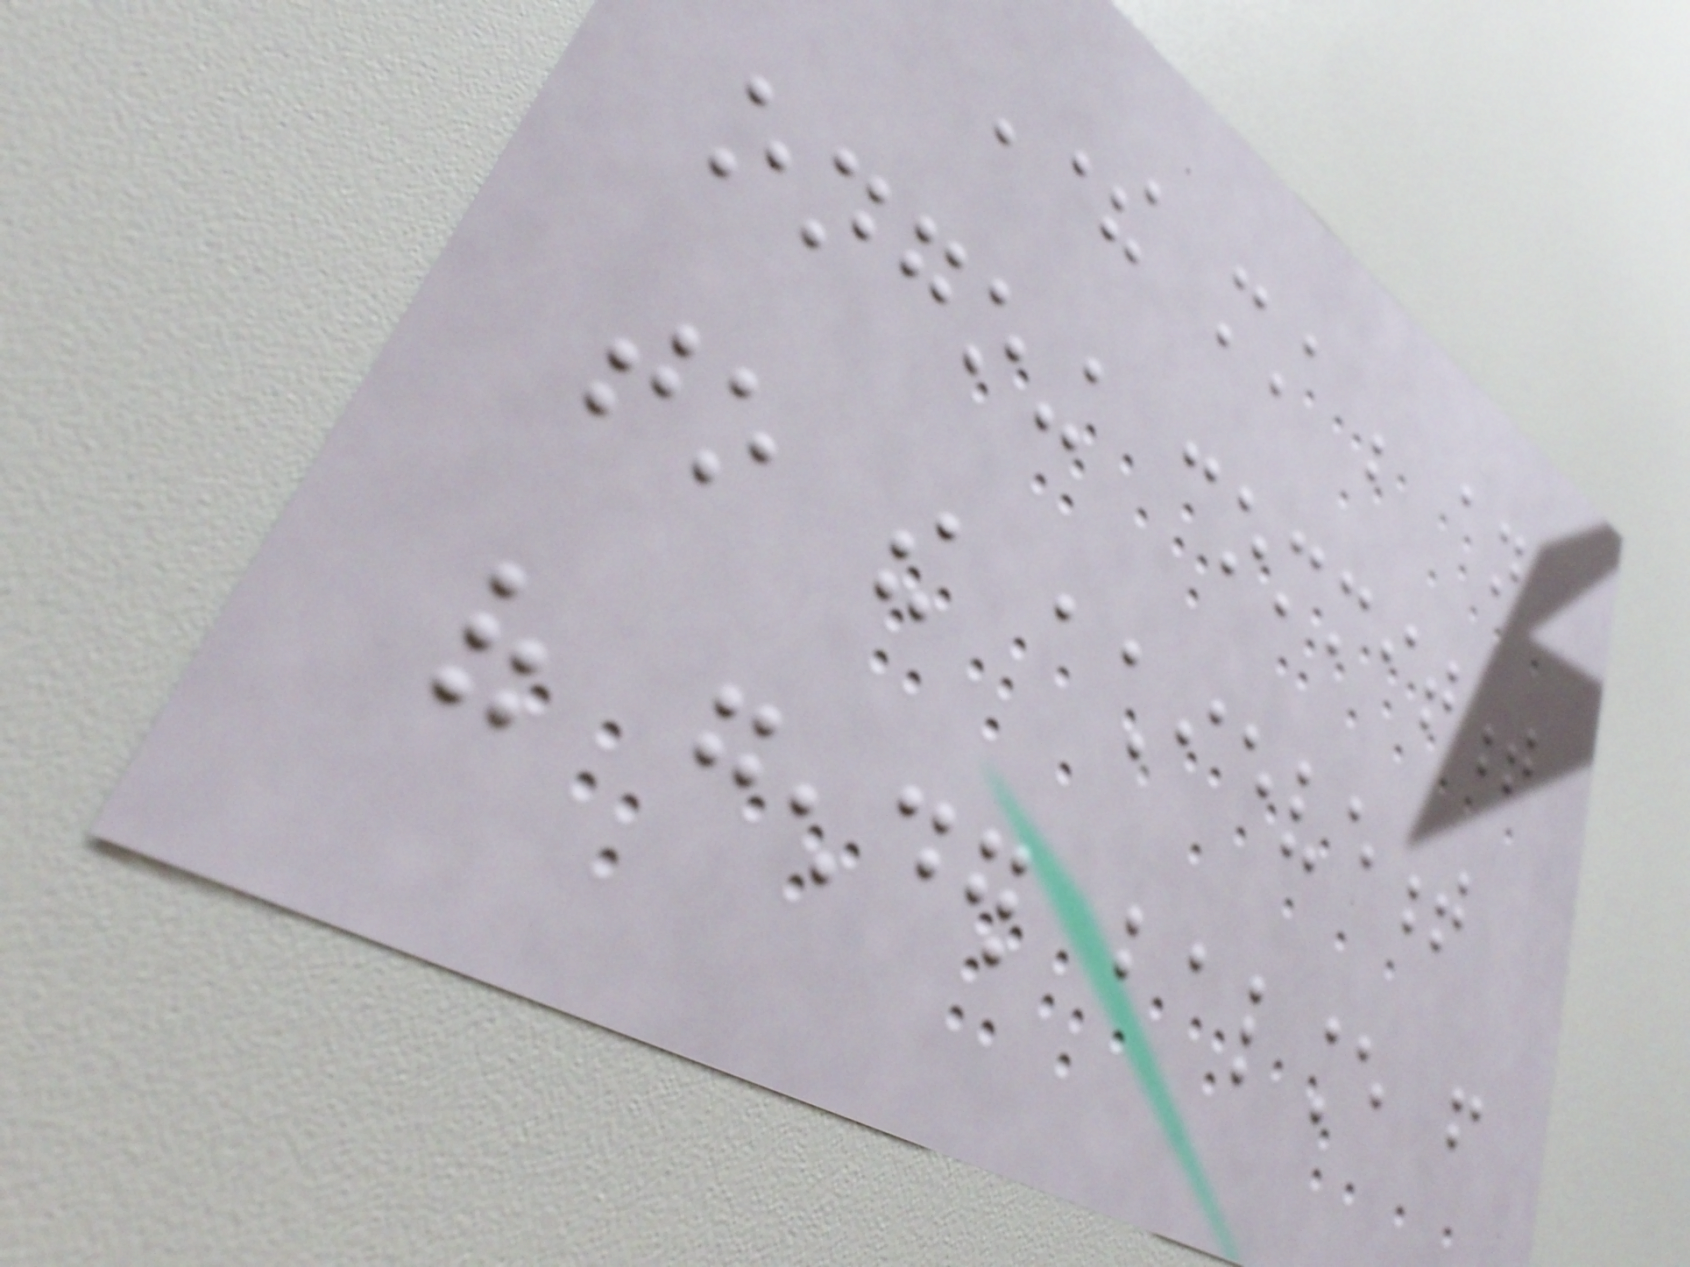There must be an
ongoing commitment
to the achievement
of gender balance from
